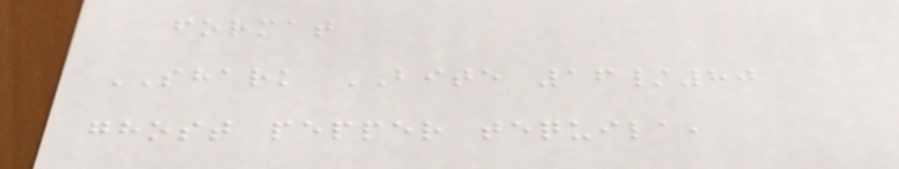format
SHARK BITE 16/80
ghost pepper tequila,
